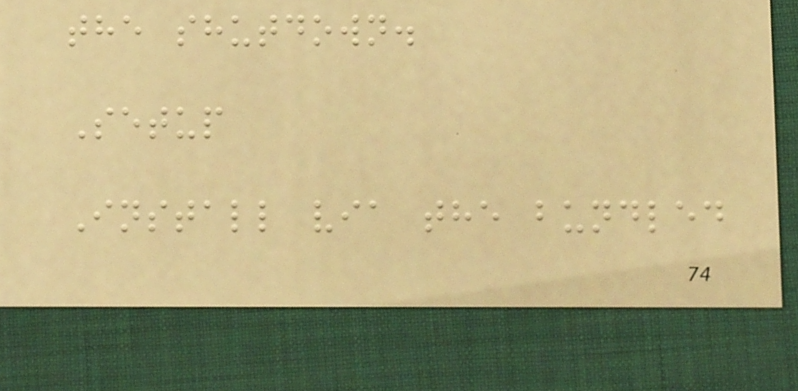the shutdown.
Setup
Install via the bundled
